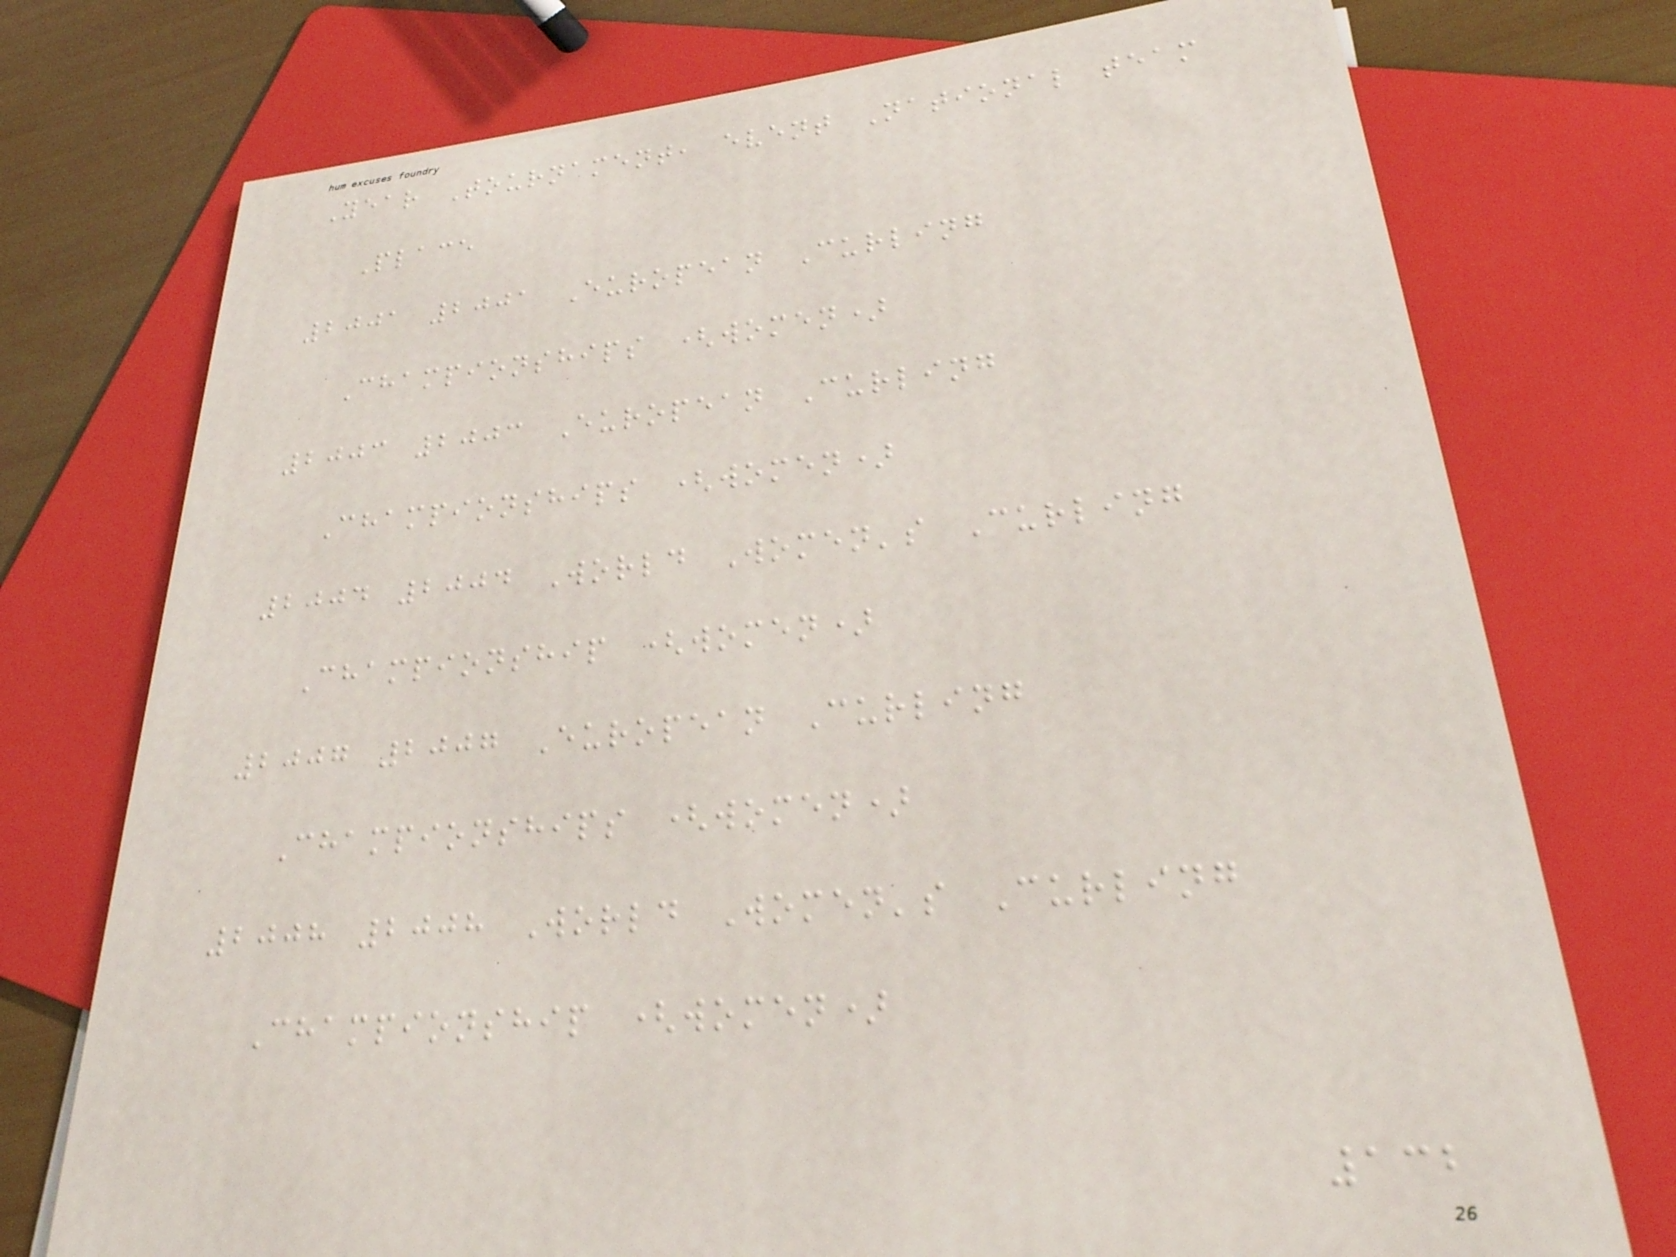Year Tournament, event National team
Place
2001 2001 European Curling
Championships (women)
2003 2003 European Curling
Championships (women)
2004 2004 World Women's Curling
Championship (women)
2007 2007 European Curling
Championships (women)
2008 2008 World Women's Curling
Championship (women)
132
